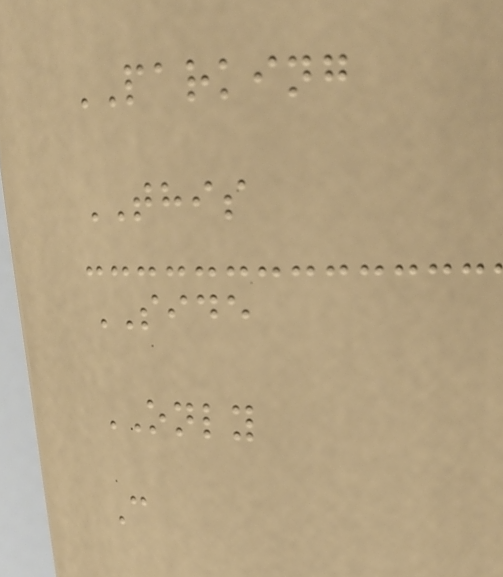PARKING
THIS
SIDE
ONLY
C
